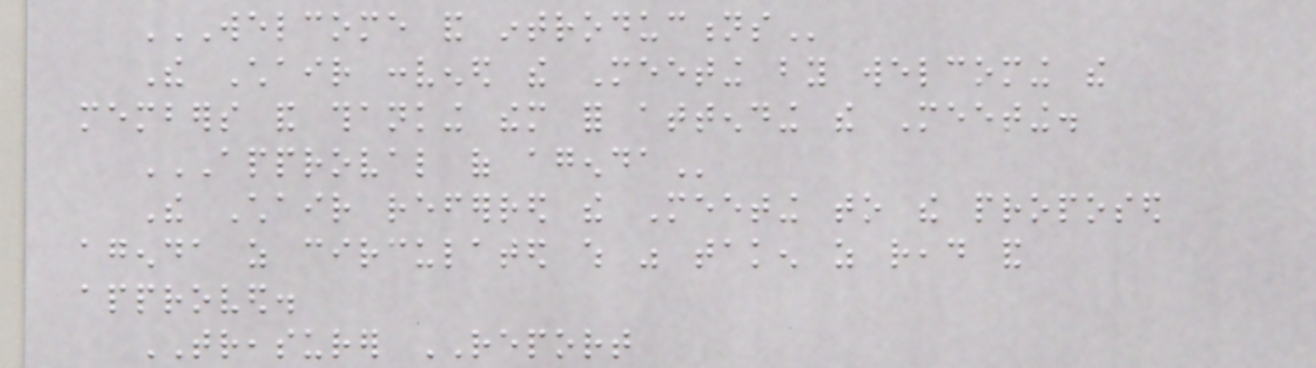WELCOME AND INTRODUCTIONS
The Chair convened the Meeting by welcoming the
members and thanking them for attending the Meeting.
APPROVAL OF AGENDA
The Chair referred the Meeting to the proposed
agenda as circulated which was taken as read and
approved.
TREASURER REPORT
